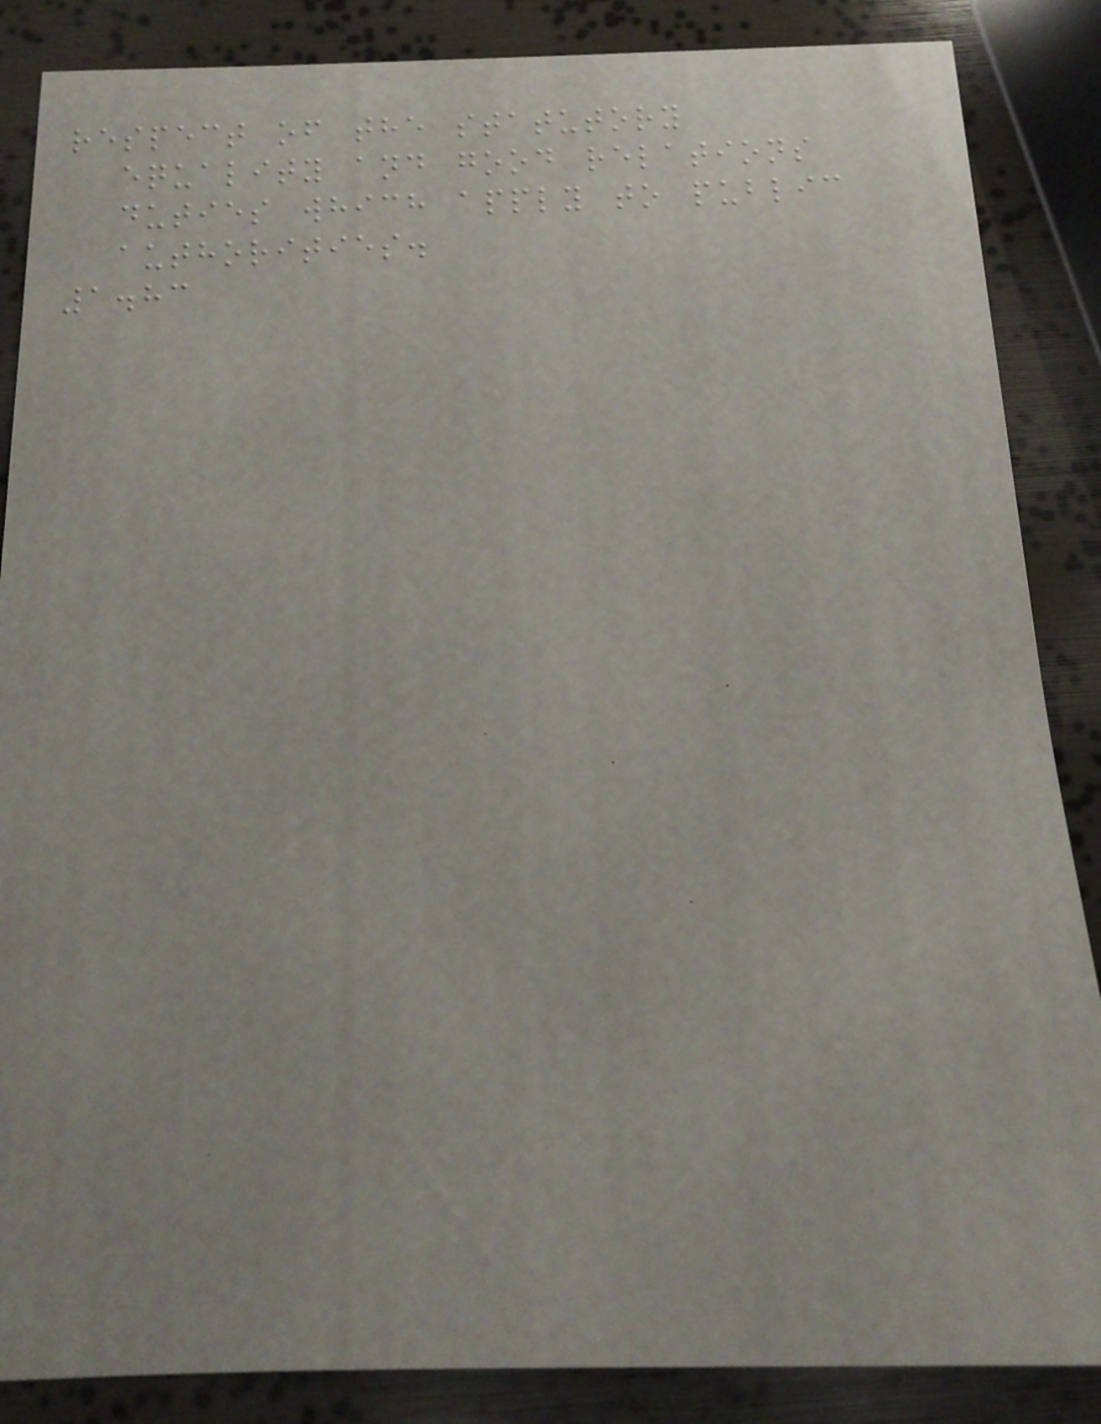respect of the statutory
equality and good relations
duties which apply to public
authorities.
1.83
